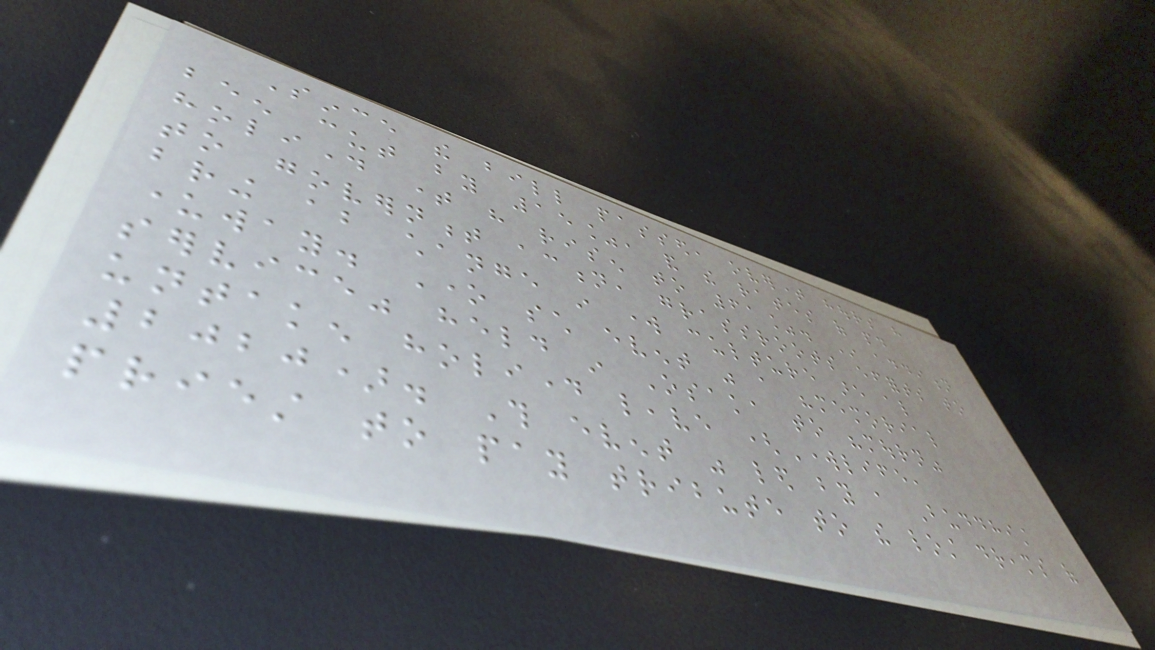Since the bill passed, overtime hours have
been cut by 15%, and the rates of paid
holiday time have risen to 61%. In addition
to government action, grassroots efforts to
bring about change in work culture are also
underway. One such event was a "memorial
service" held in Osaka to "mourn"
untaken holiday leave (Worklife,
2020). This event was led by a Buddhist
priest to pay tribute to the lost dreams of
